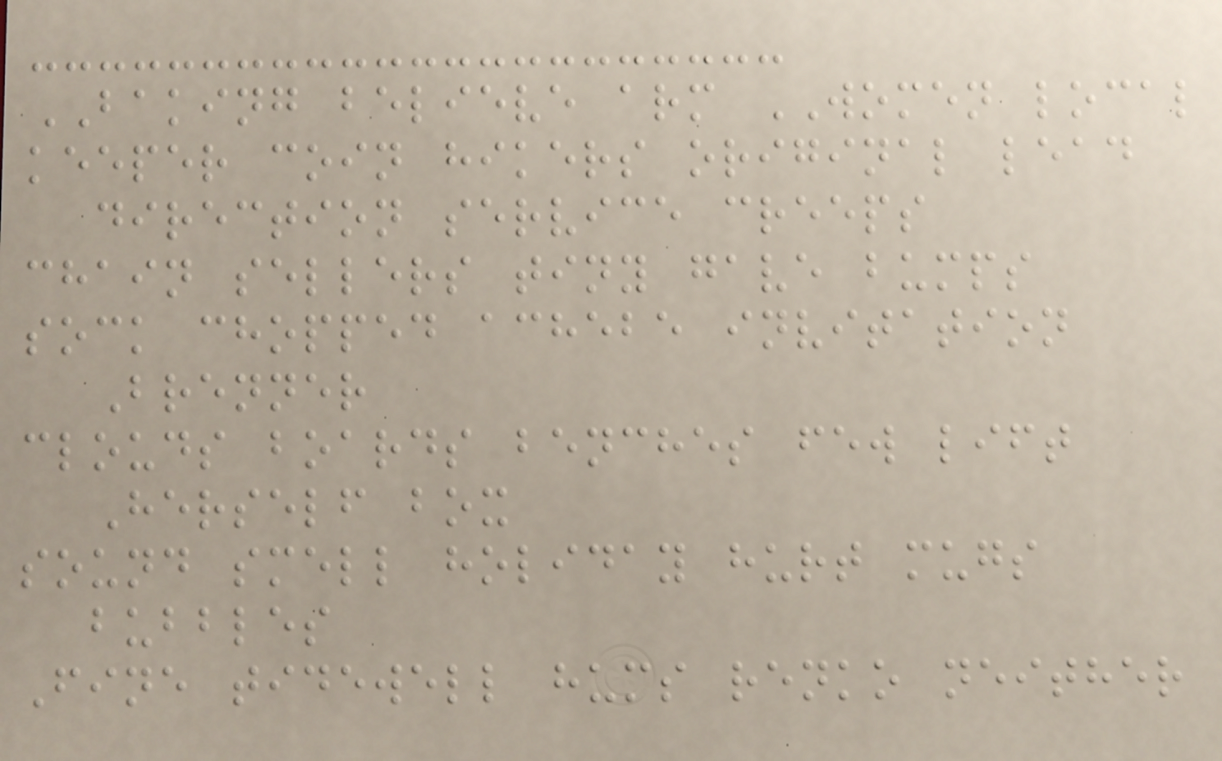BAKING believe arm WOMEN local
keeper coin hikers original lead
direction service creeps
chain sellers tiny gave bumps
sock chopped achebe invitation
Brenner
clouds boards benches few lift
Herself box
sound smell holiday hurt mugs
bubbles
Fine tidewell hums renko neither
